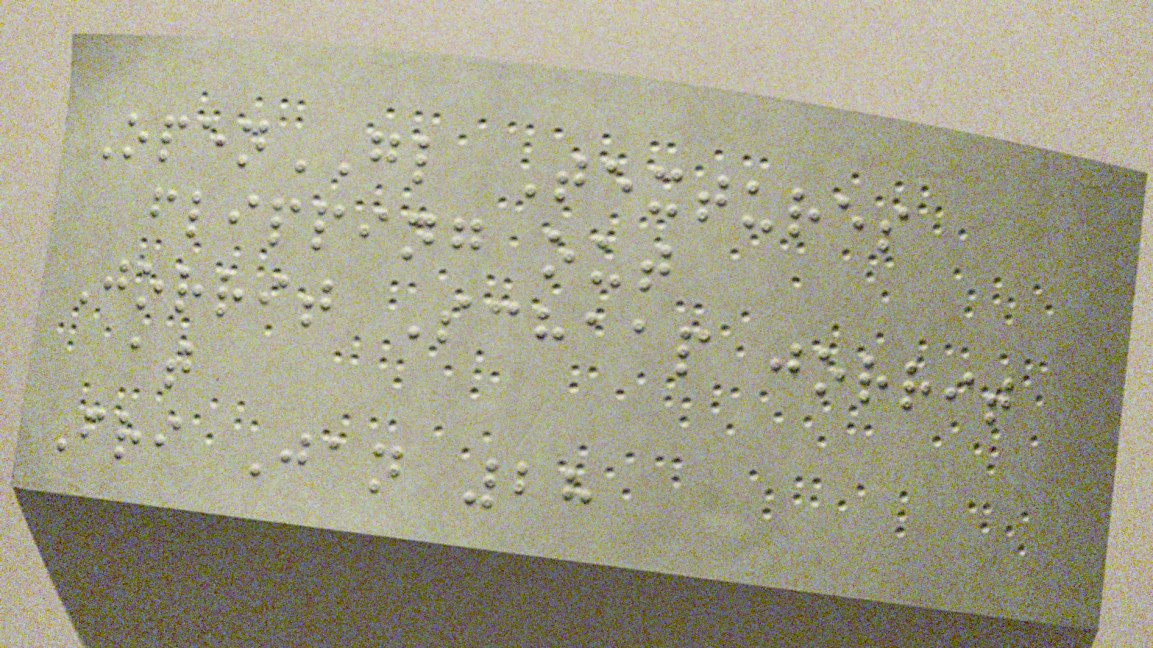OpenGL Textures
flipping out
Jorrit Schaap jorrit
at
Fri Jan 28
